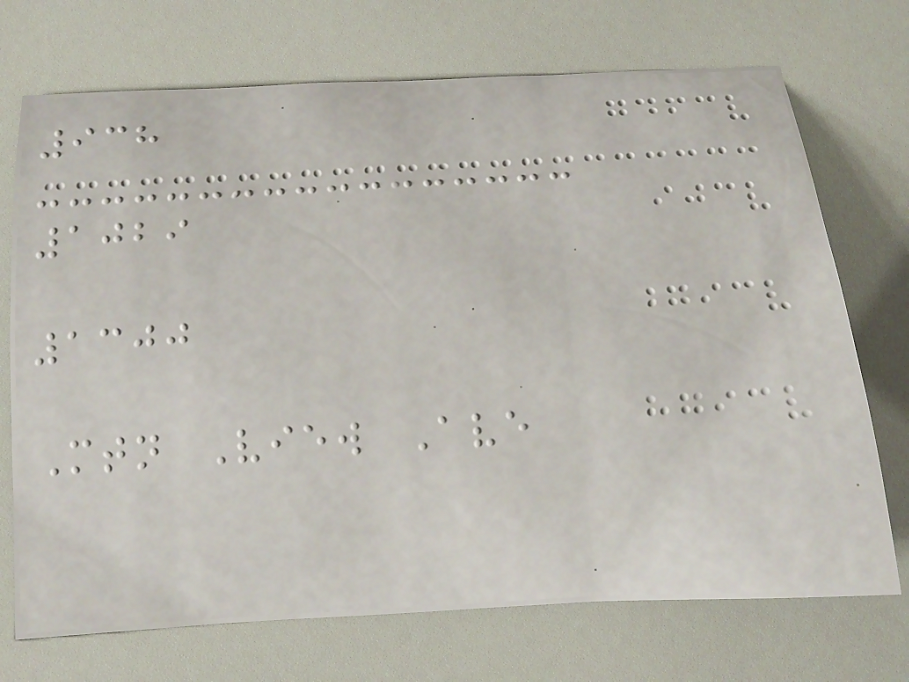938
1029
1300
Mtn View Ave
